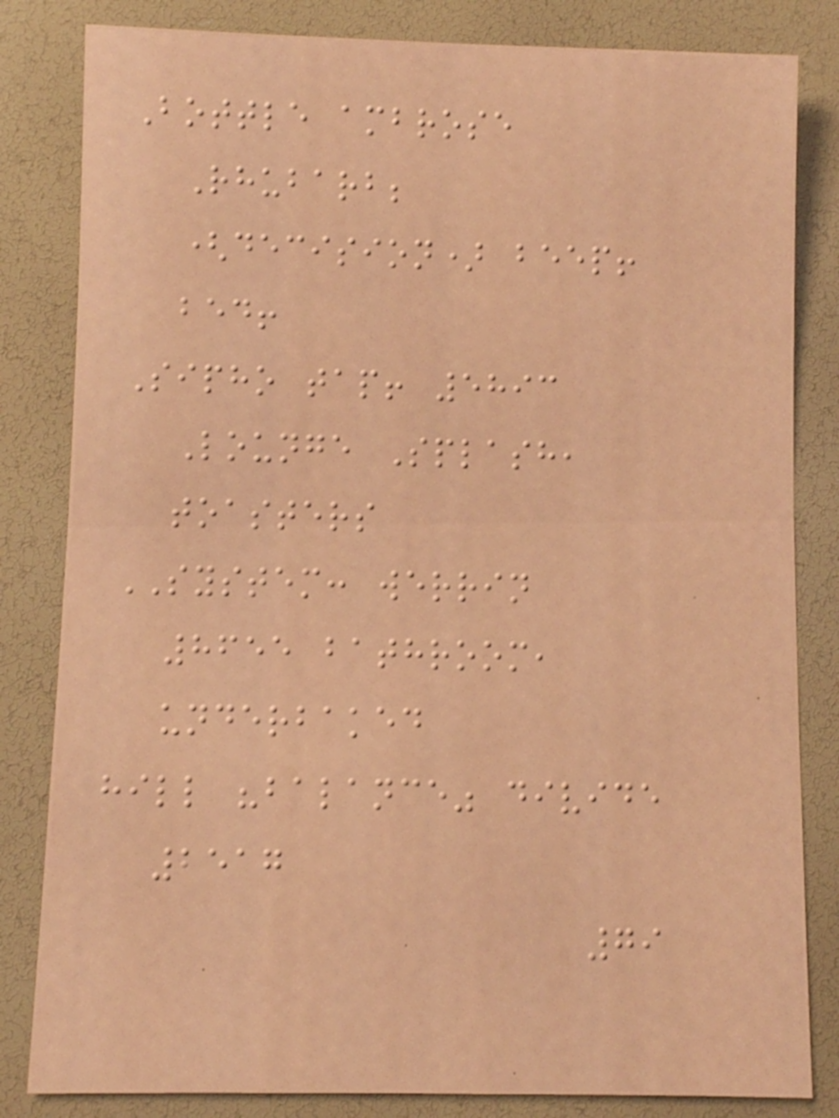Bottle ambrose
Rhubarb;
(decision) beep!
bed!
Sipho tap! 5893
Lounge Splash,
toasters
SYSTEM: werrin
8655 bathroom,
underbaked
hill "balance" divide
2517
79
